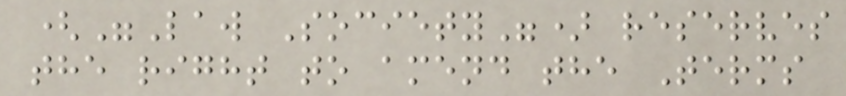("Law Society") reserves
the right to amend the Terms
